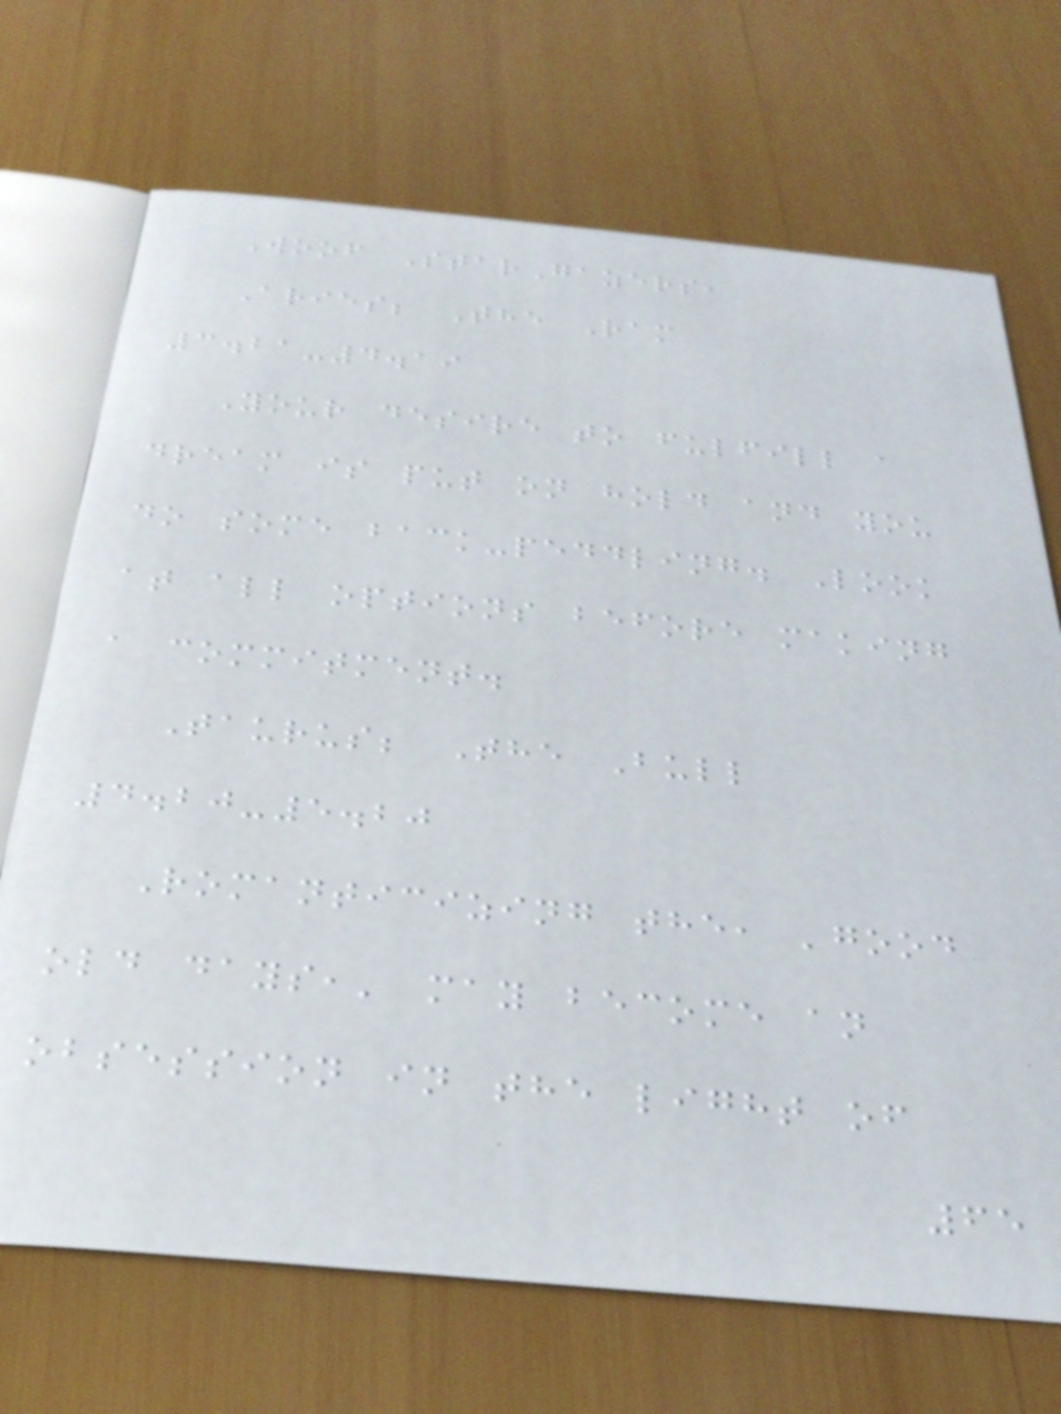Woof StarGazers,
Aries; The Ram
3.21-4.19
Your desire to fulfill a
dream is put on hold and you
do some back-peddling. Look
at all options before making
a commitment.
Taurus; The Bull
4.20-5.20
Romanticizing the, 'good
old days,' may become an
obsession in the light of
65
